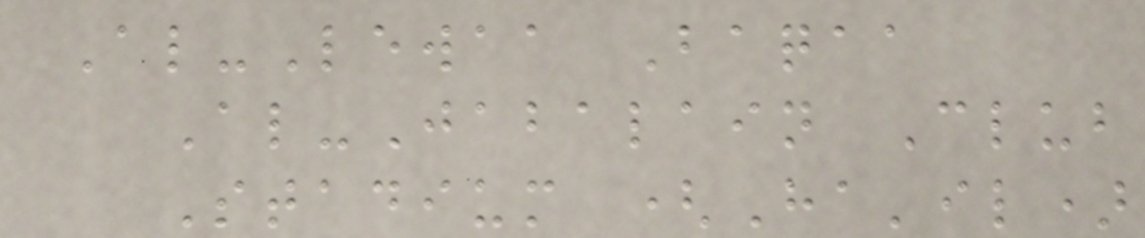Al-Lewaa Baqaa
Al-Jabalain Club
Stadium (Ha'il)
